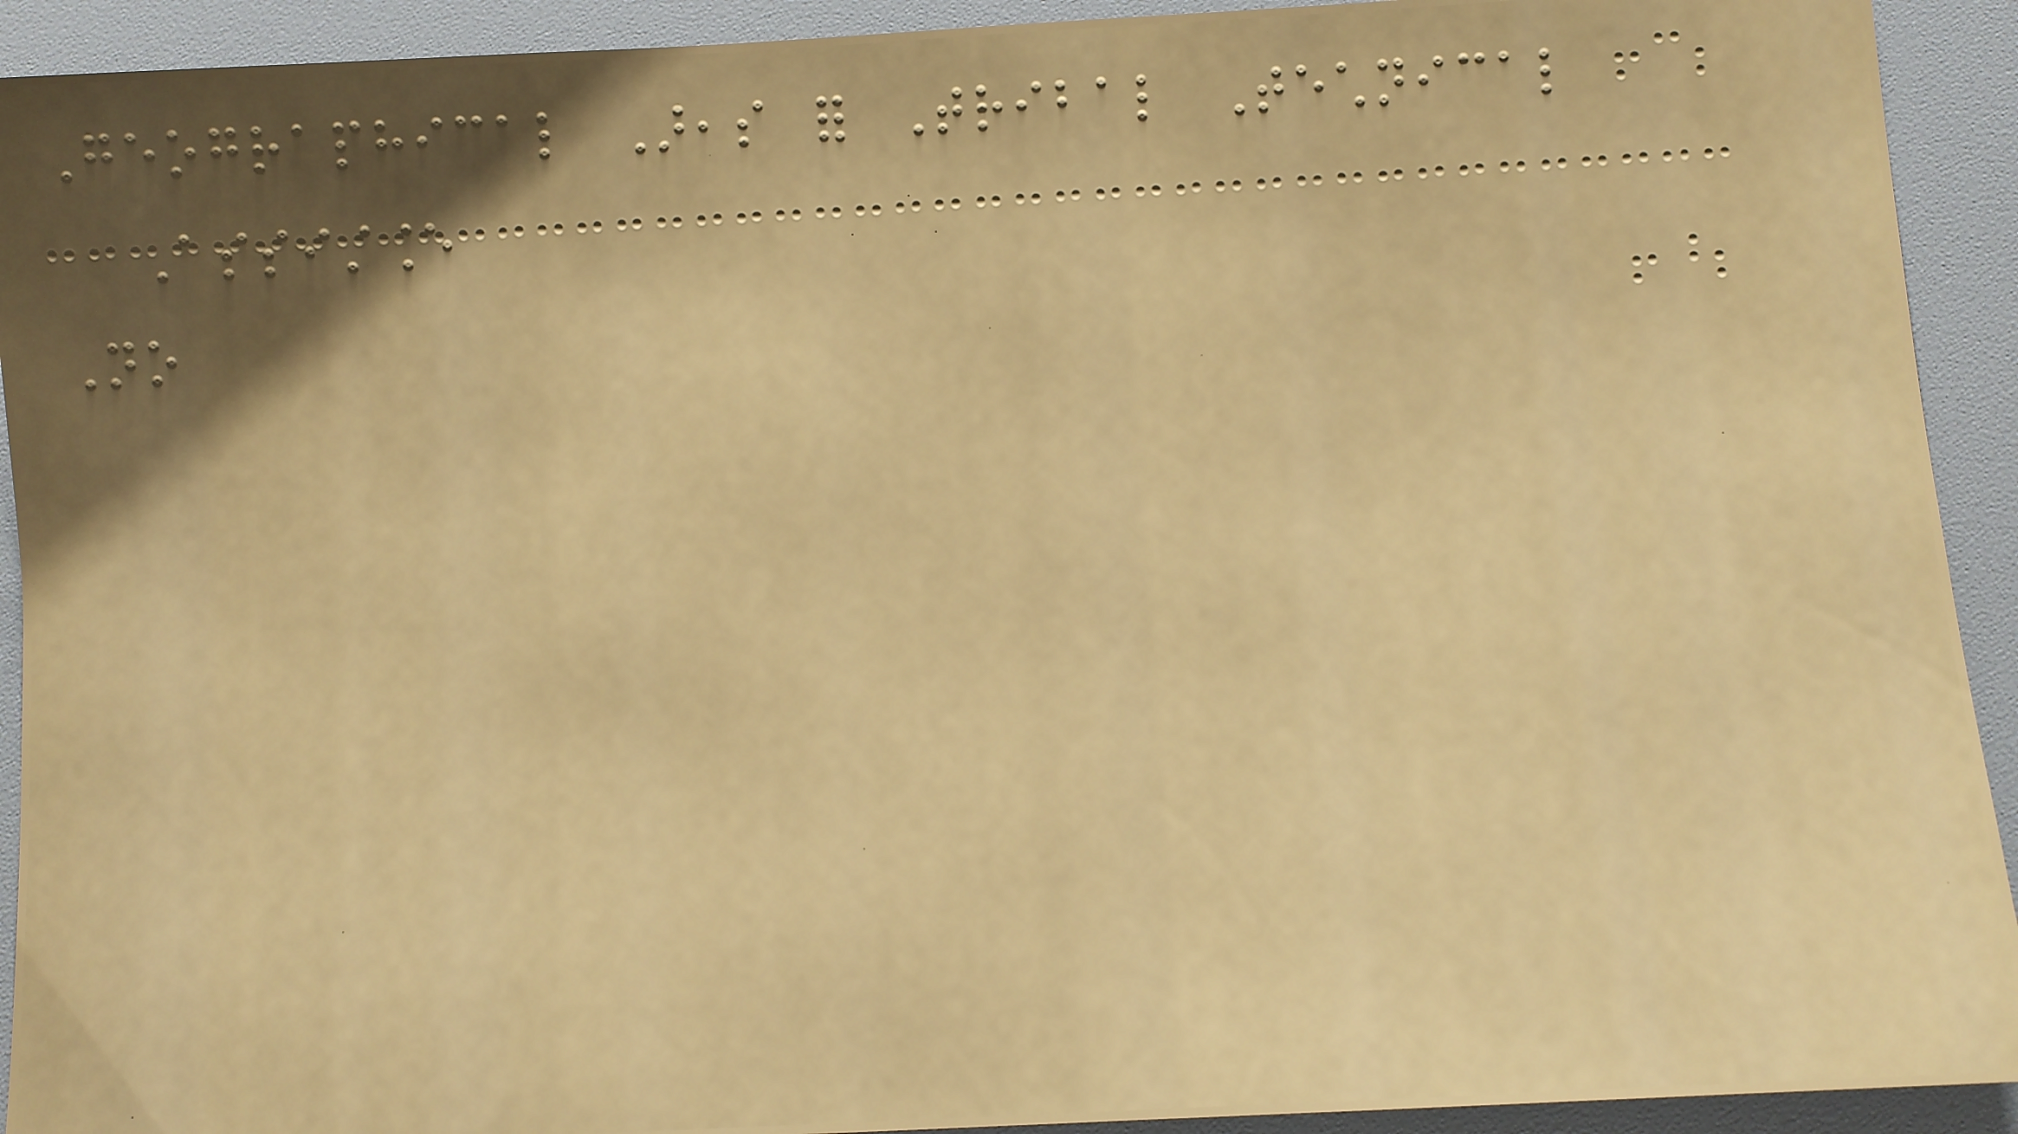Geographical Areas for Tribal Technical
Assistance
No
